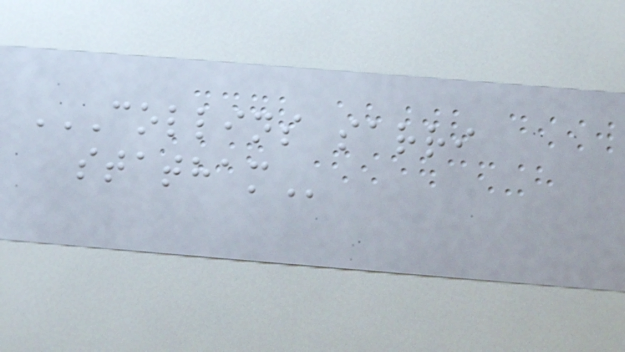COLLINS SARRI
STATHAM
